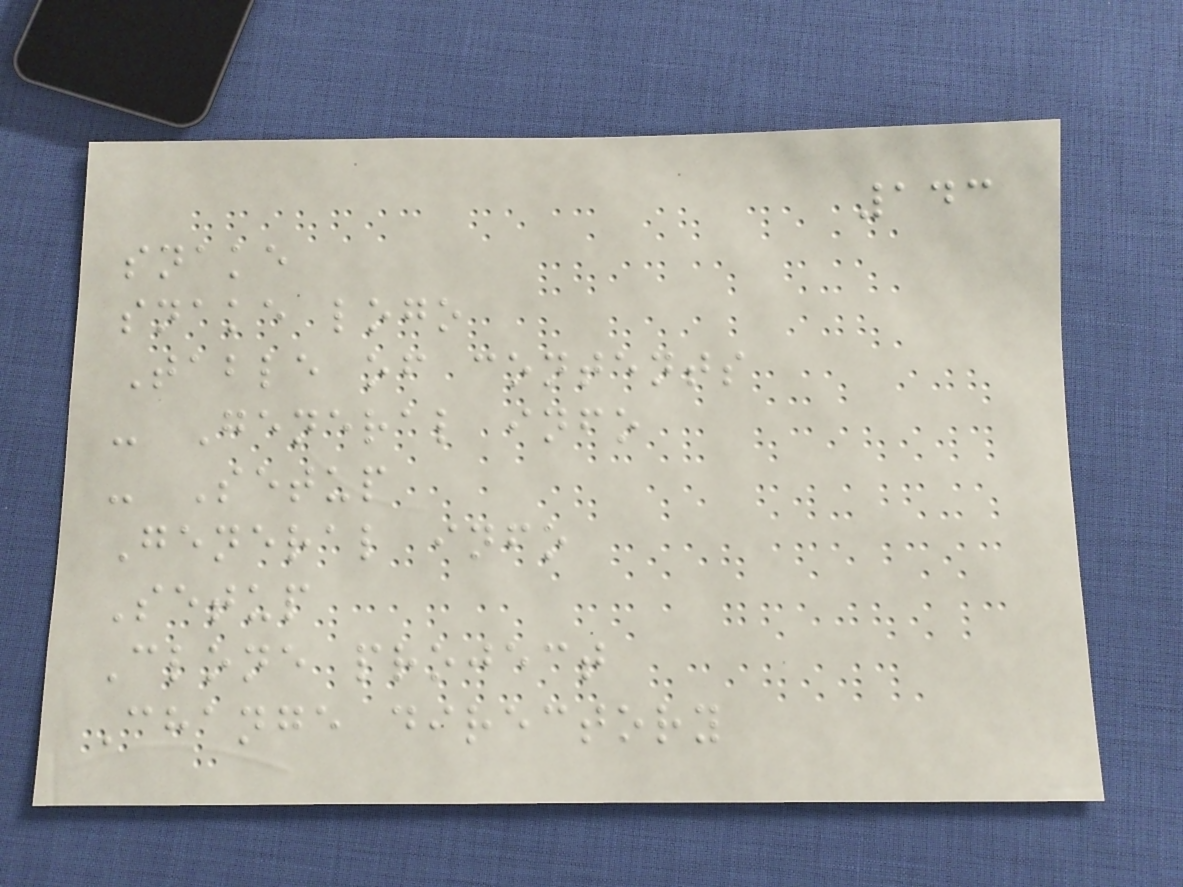143
snake
snake logo
Table of contents
- General info
- Setup
General info
Setup
Clone project
Change directory
